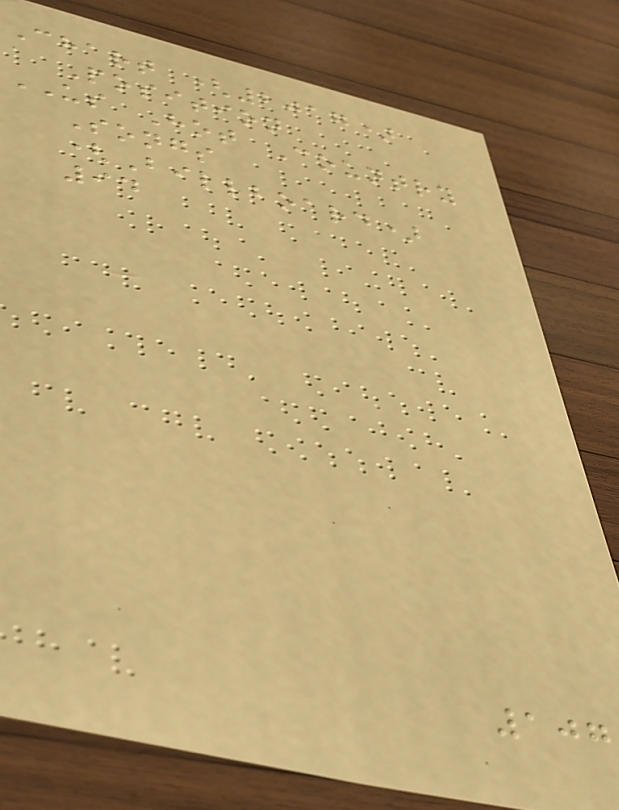Chart (2017)
Position
US Hot Country
Songs
(Billboard)
94
107
